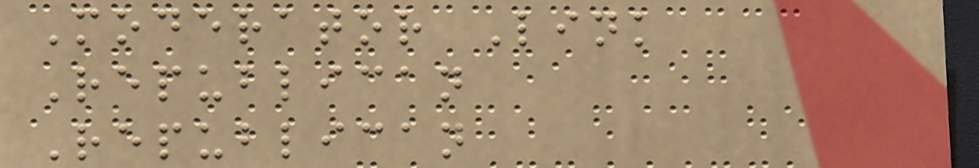Moderator Link
Republican
Republican
